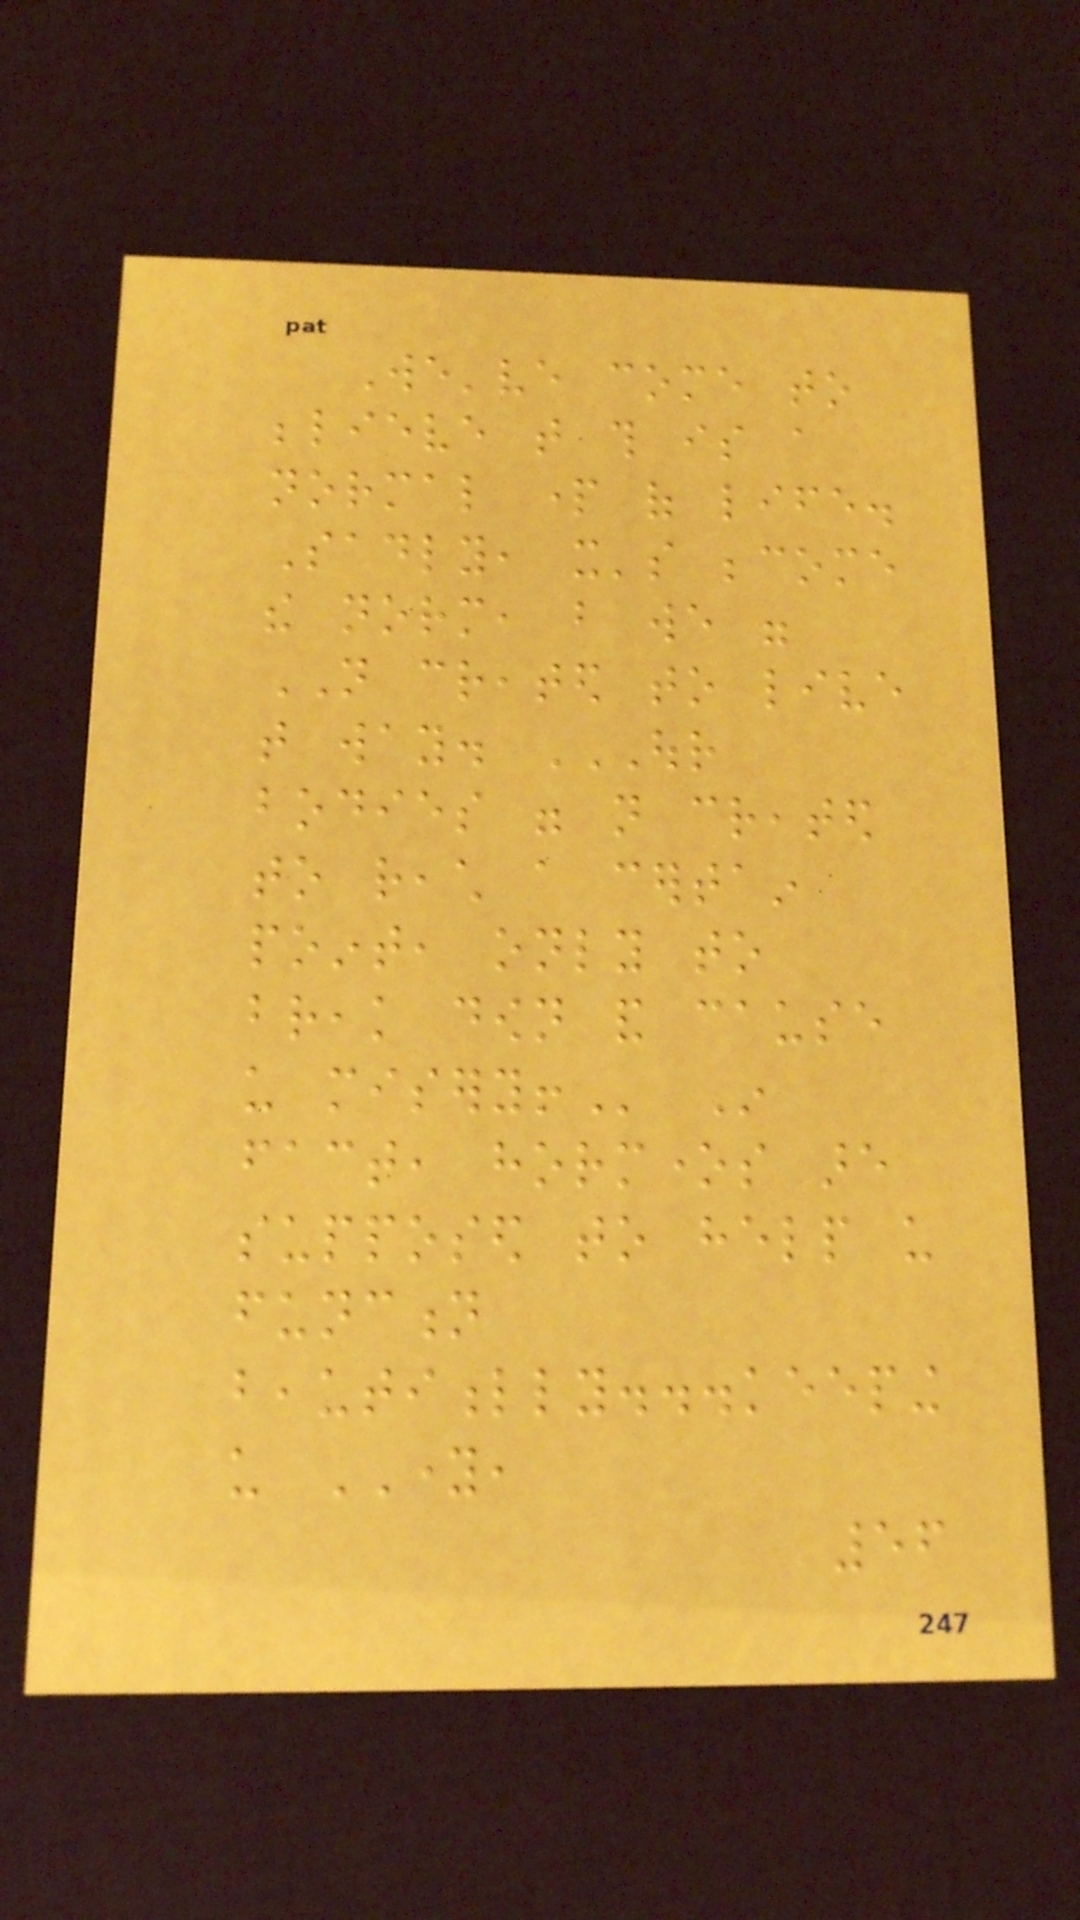We've come to
believe that this is a
normal part of life.
Sadly, it's become
the norm, but we were
NOT created to live
that way. OUR
BODIES WERE NOT CREATED
TO REACH A CERTAIN
POINT, ONLY TO
BREAK DOWN AND CAUSE
US MISERY! In
fact, hormones are
supposed to help us
function
beautifully...keeping
us YOUNG,
56
